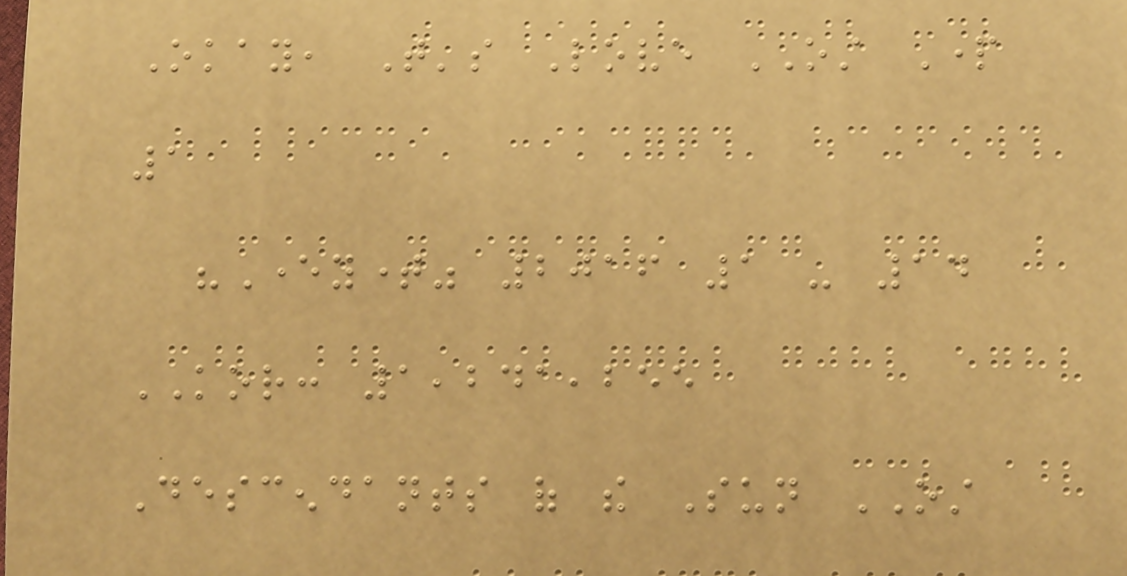Okay, That's Love OST Part
1
"Everytime" 2016 1 - 14
KOR: 1,241,255
Descendants of the Sun OST
